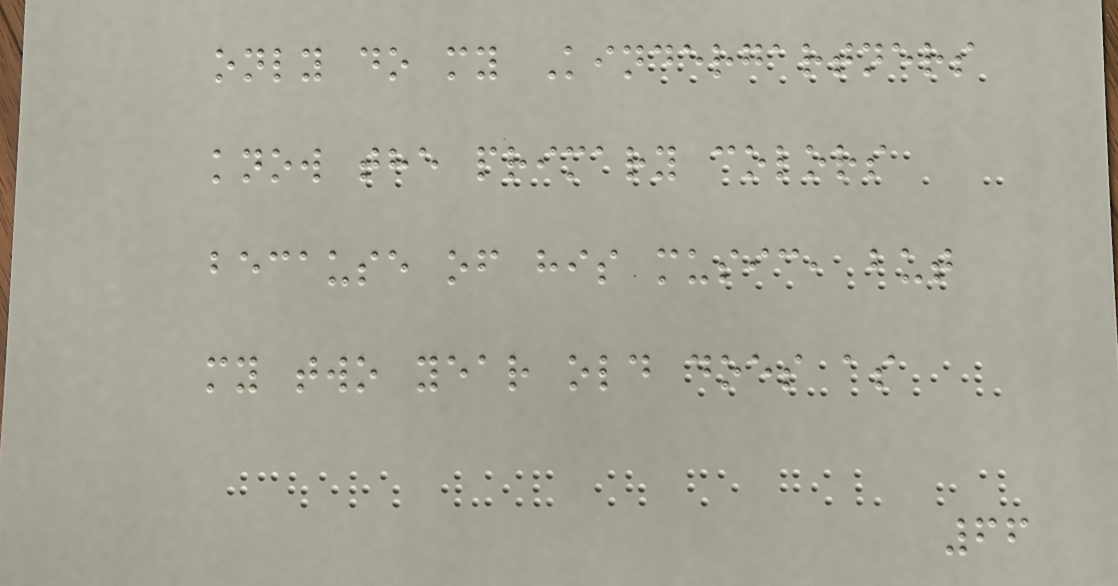only do my Kindergartners
know the primary colors
because of his music, but
my two year old does as
66
